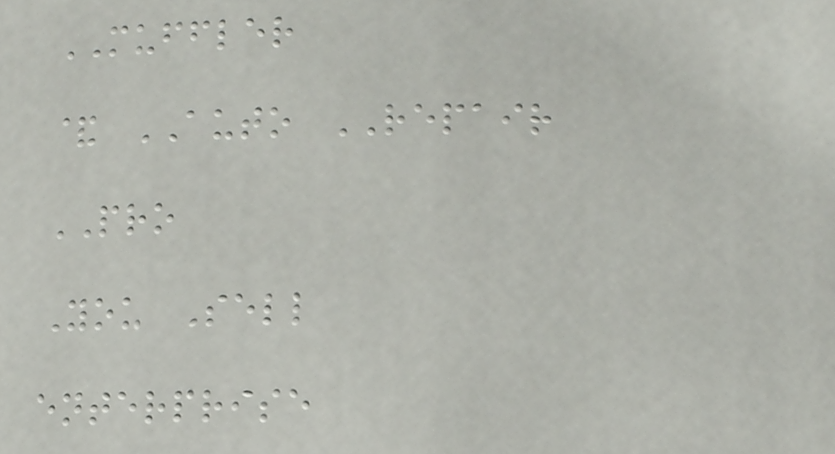MUFFLER
& AUTO REPAIR
PRO
You Sell
enterprise
